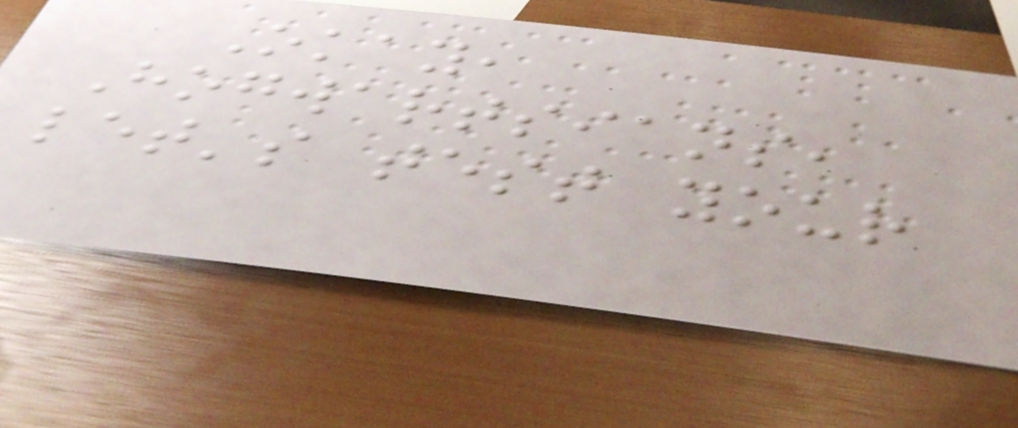Okay,
Hogwartsians,
let's test your
